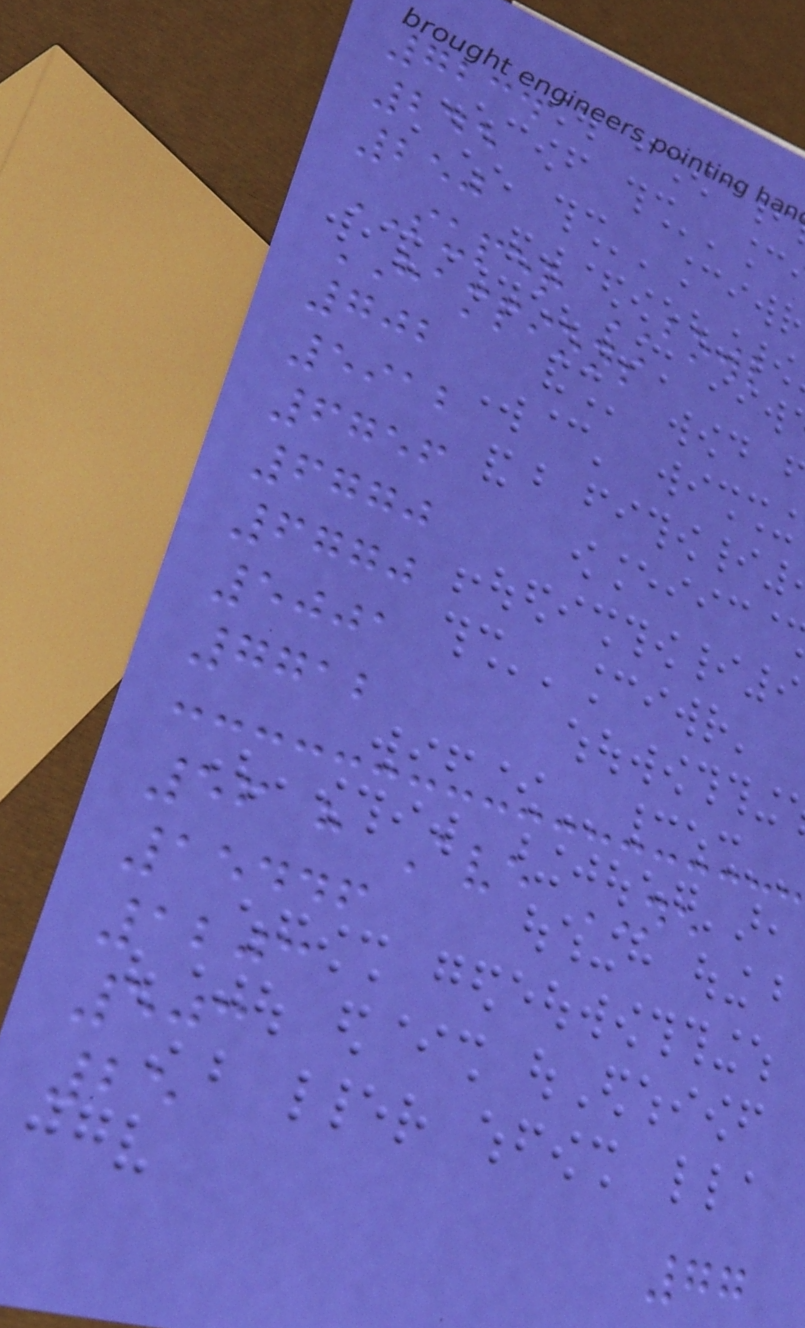7234
245
250
SUPER BOWL
HAMPIONS
702
5912
6756
6770
6770
5001
7712
56 h Ave NE
15446
1203
503
25
77
